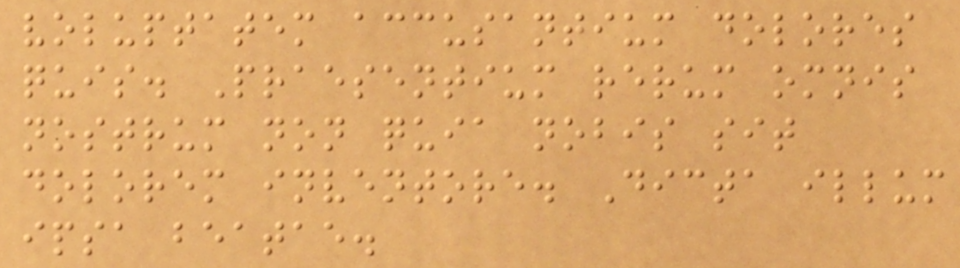voluptatem accusantium dolores
quis. Praesentium rerum omnis
nostrum non quia nobis sit
dolorem inventore. Dicta illum
ipsa beatae.
